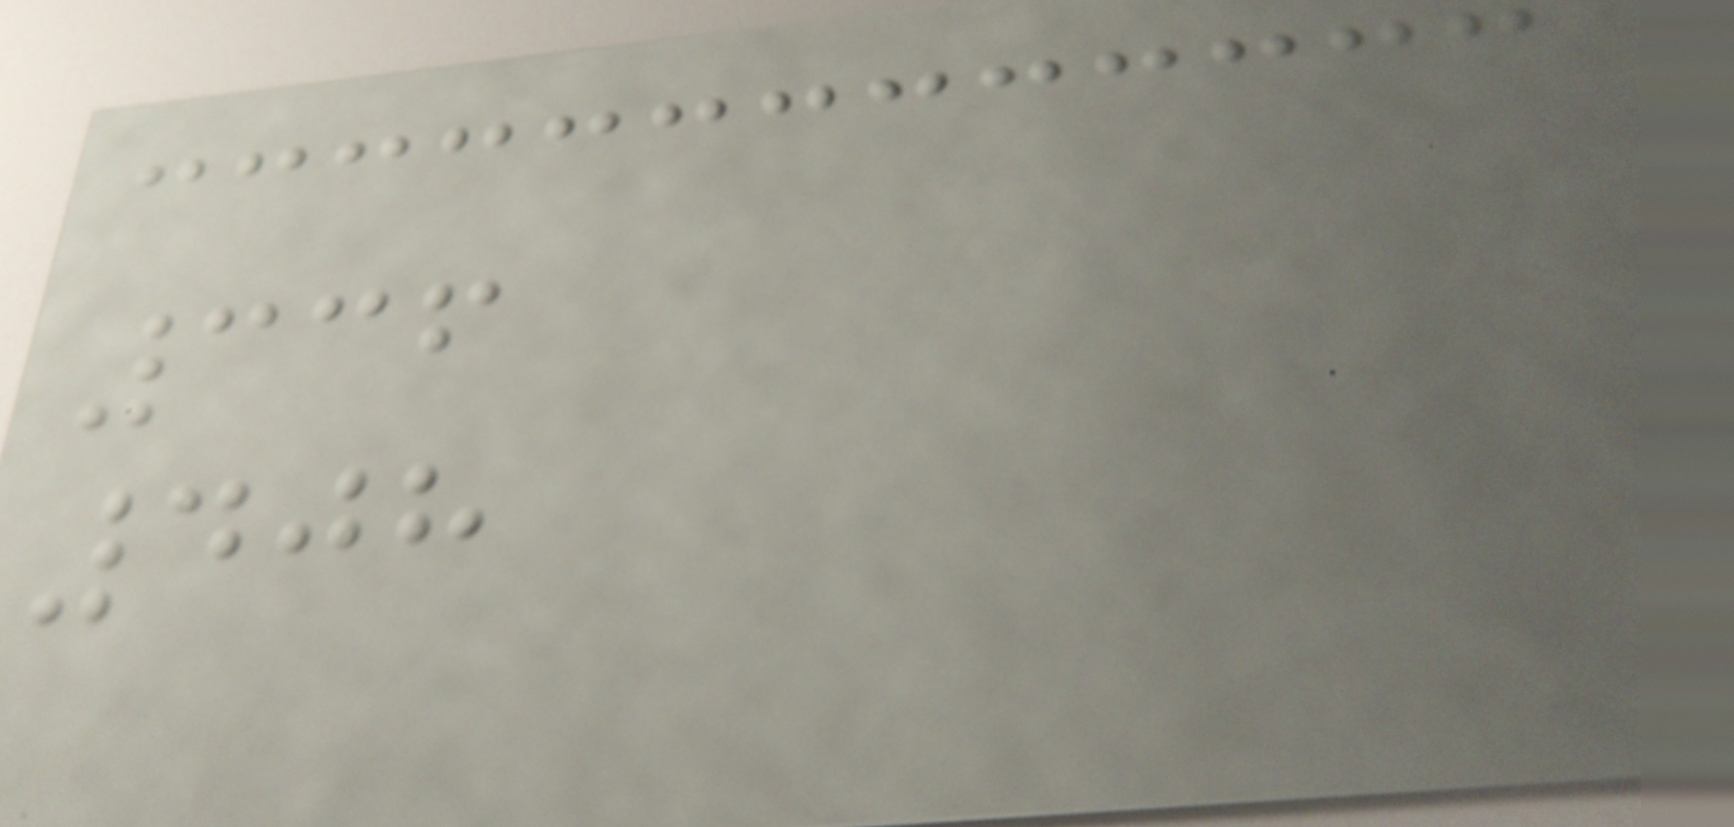336
408
